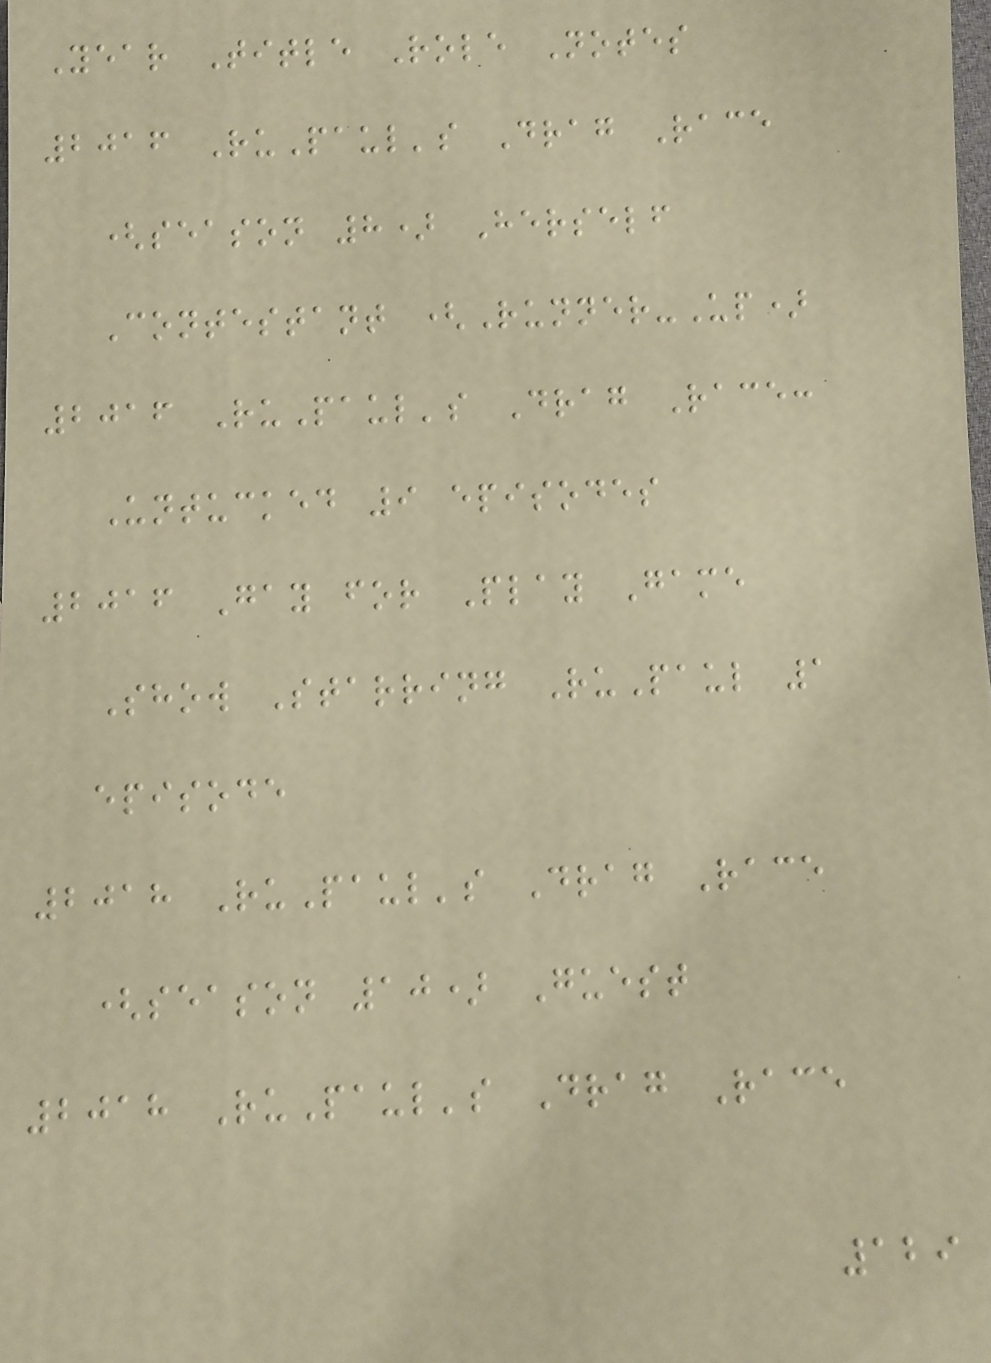Year Title Role Notes
2016 RuPaul's Drag Race
(season 8) Herself
Contestant (Runner-Up)
2016 RuPaul's Drag Race:
Untucked 9 episodes
2016 Gay for Play Game
Show Starring RuPaul 1
episode
2018 RuPaul's Drag Race
(season 10) Guest
2018 RuPaul's Drag Race
129
